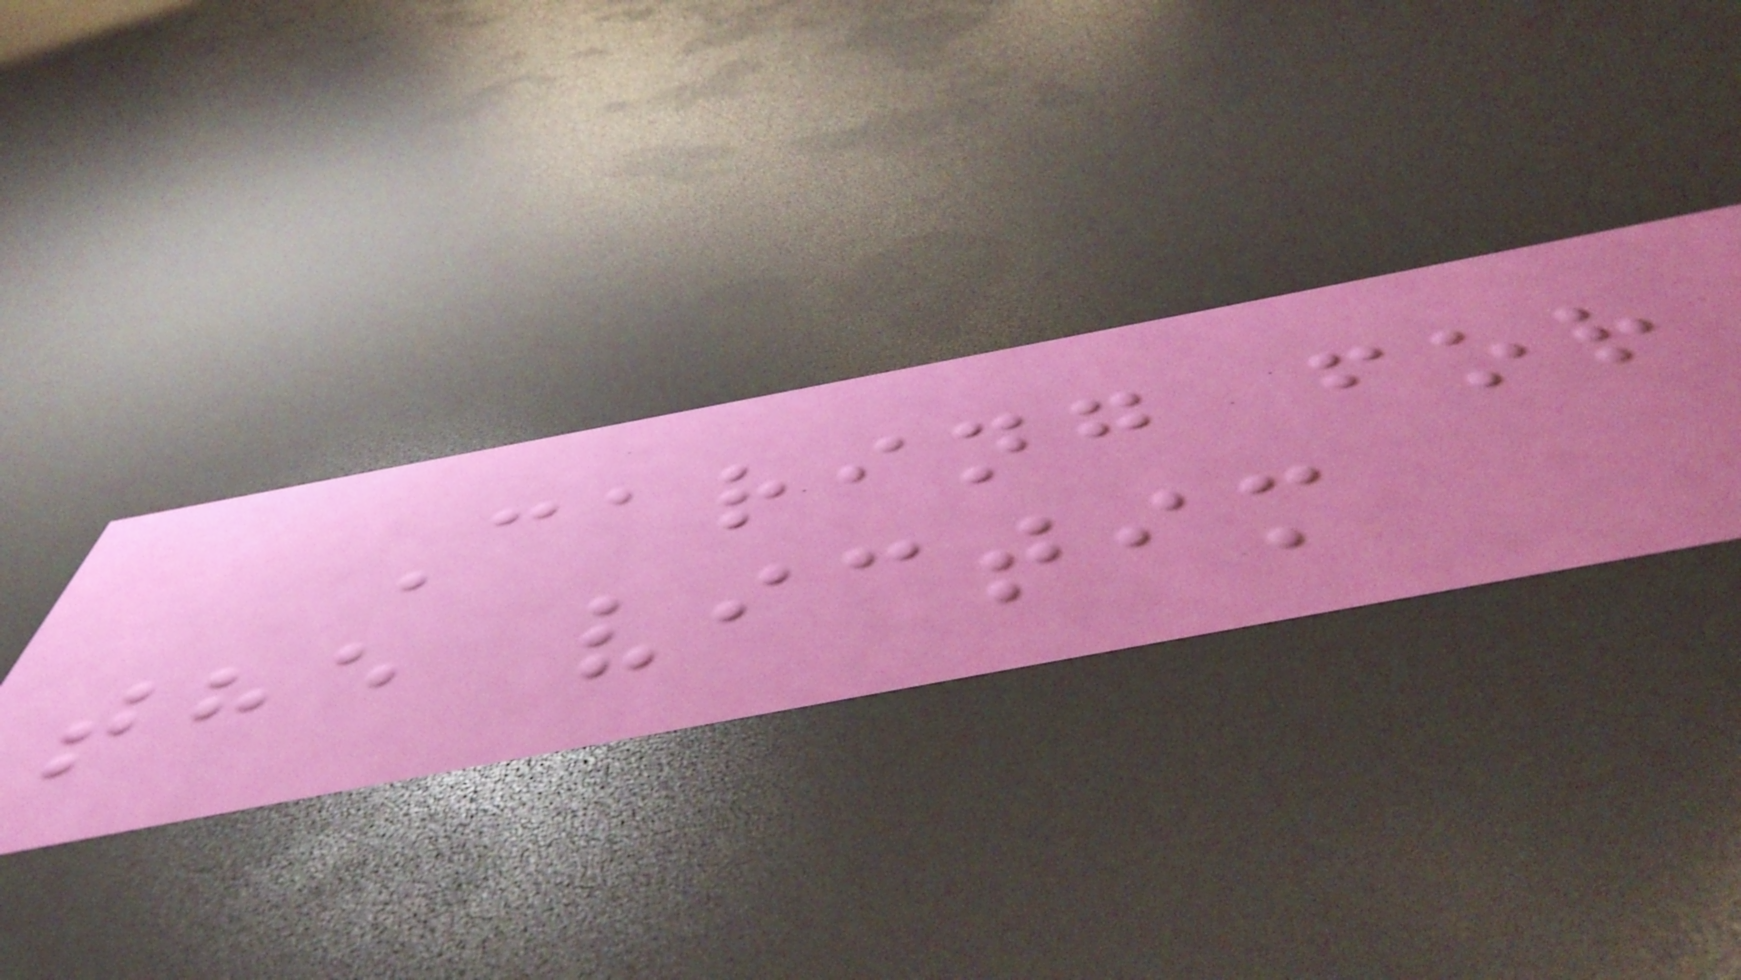Caring for
the victim
